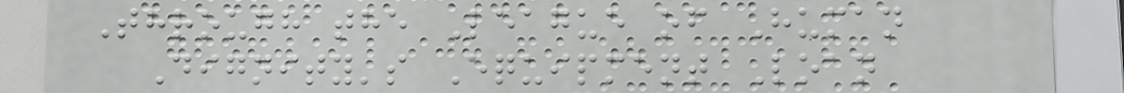Through the League of Human
Dignity's Equipment Loan
